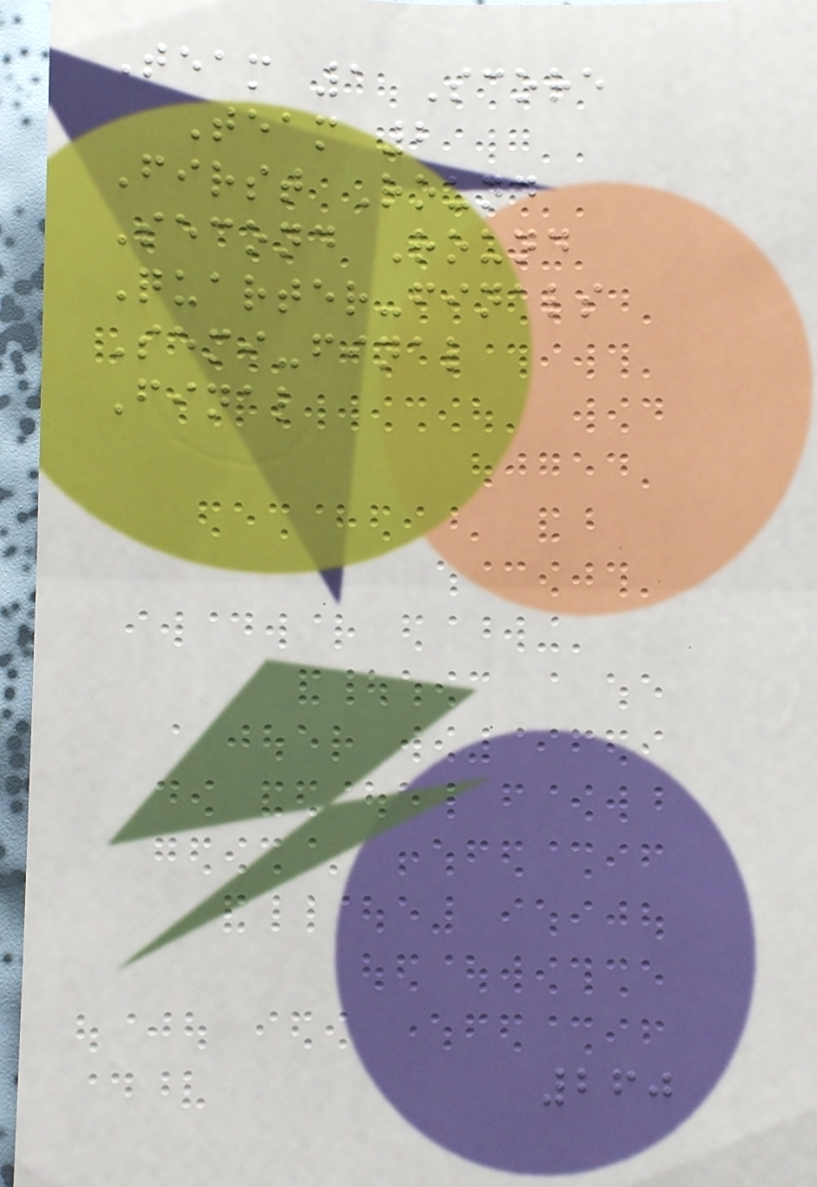Team 1 Score
Team 2
First Round
Second Round
Quarter-finals
Semi-final
Final
260
